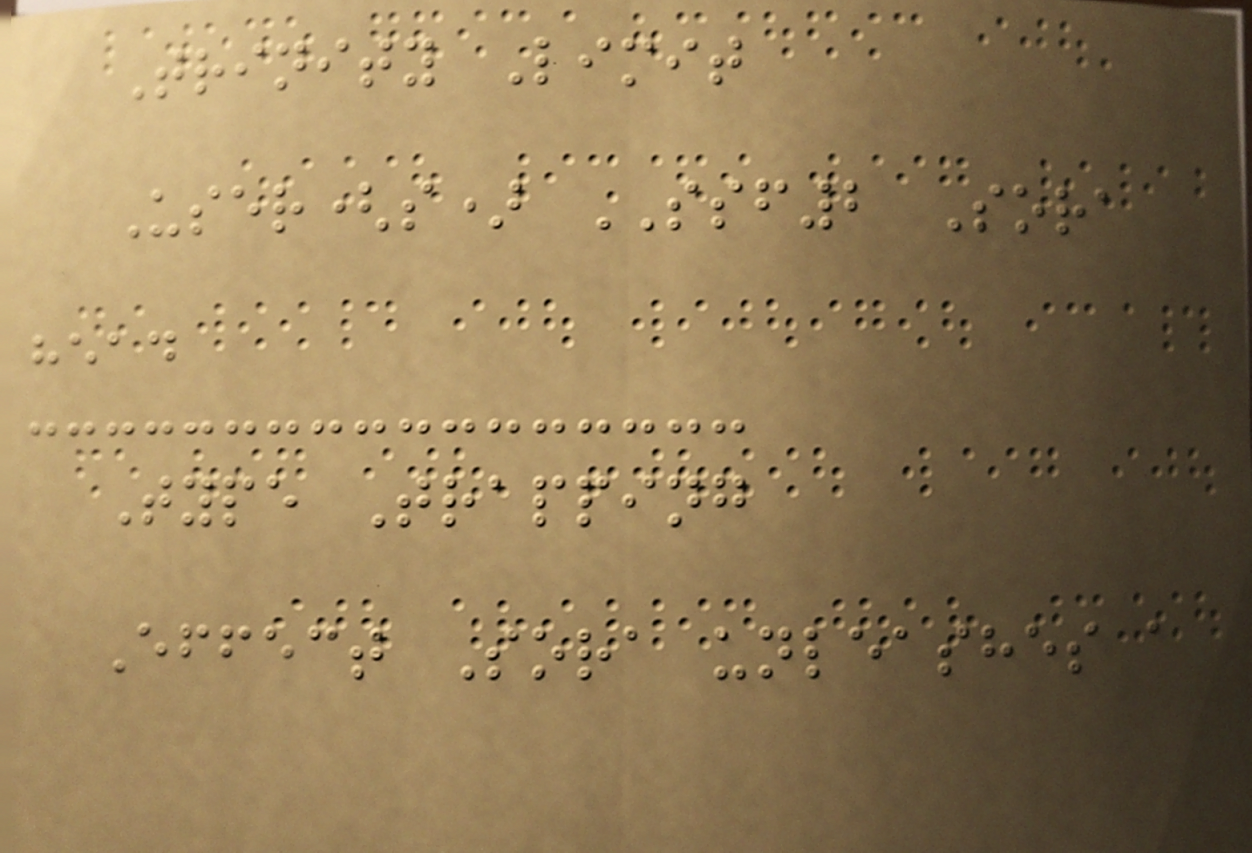Trinity Limit
User(s) SSF2 Sora
head
Type Trapping
Effect Sora unleashes a
